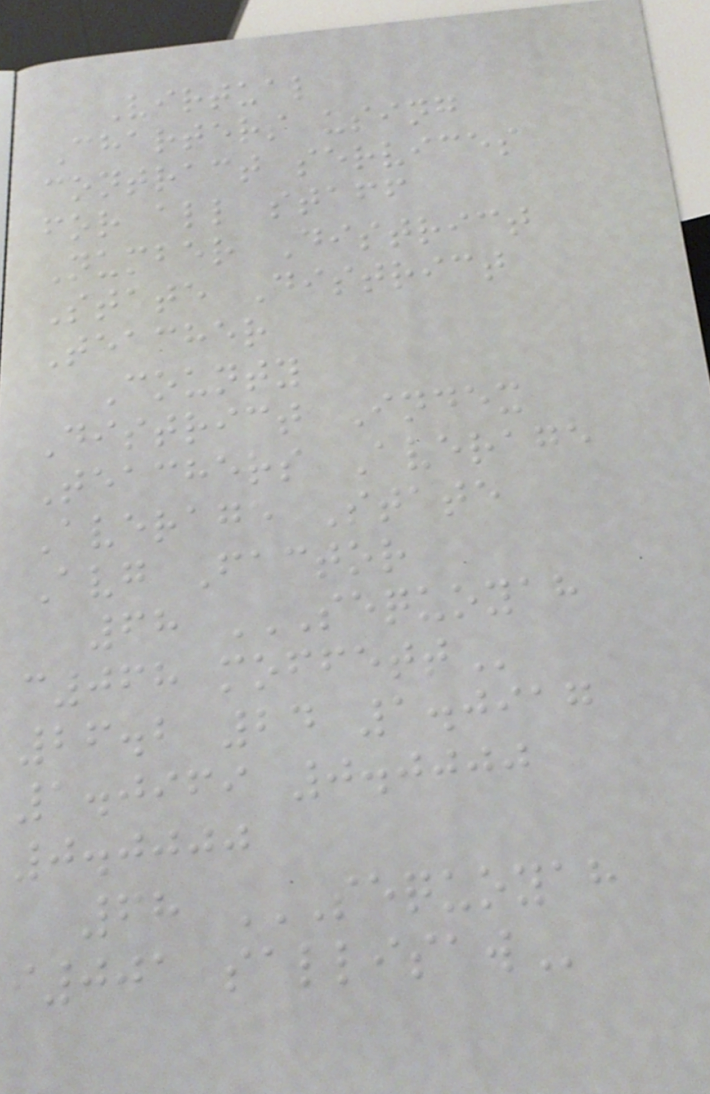Virtual
Charters using
contract services
for all staff
Number District
State District
Teacher
County
District Index
Teachers Average
Average State
Avg Factor
68 SEQUOYAH
C068 MOFFETT
26.2 24 1.0917
1.0969 0.0000
0.0000
68 SEQUOYAH
I001 SALLISAW
